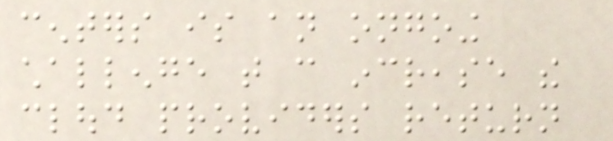centers is an ongoing
challenge that can increase the
cloud providers return
